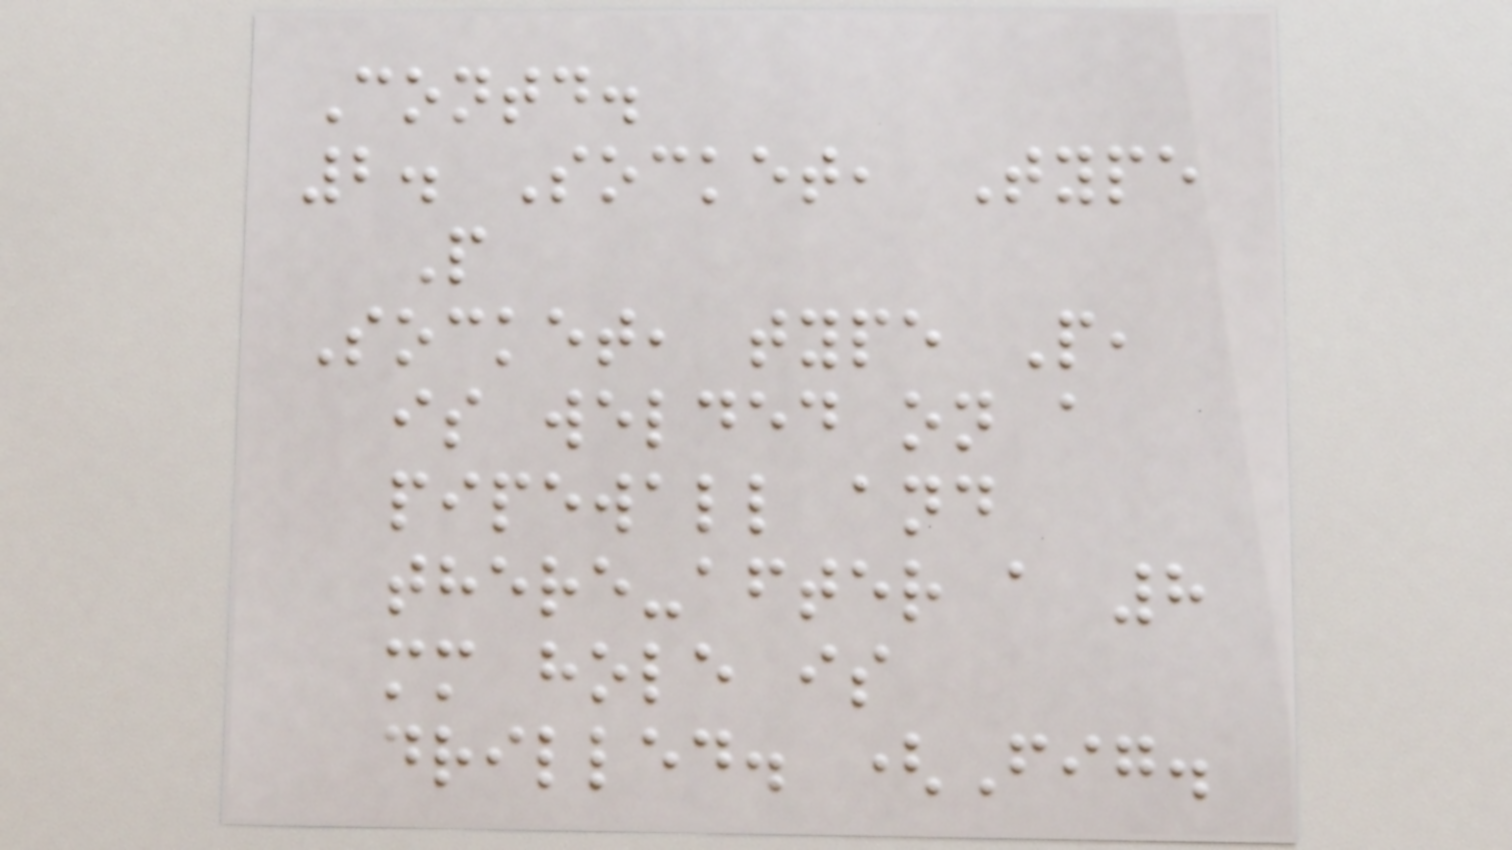Contd.
2. Socket, Type
P
Socket, type P,
is welded on a
pipewall and
there-after a 8
mm hole is
drilled. (Fig.
